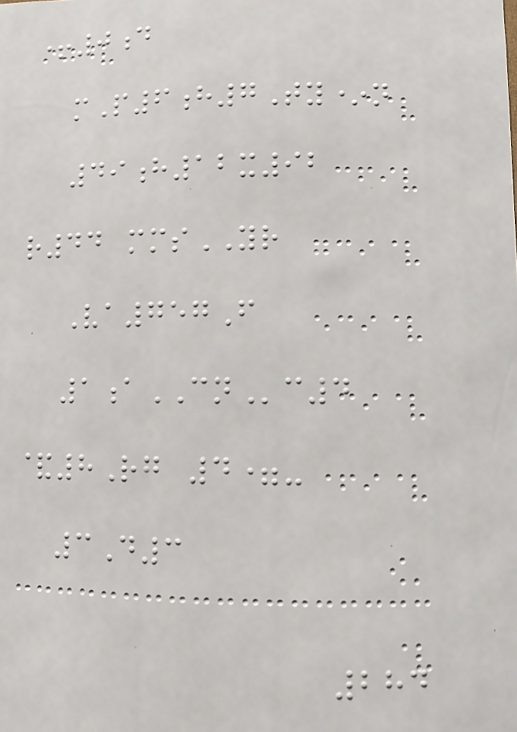+0d
mP6h7Ty*n
49h12x92
r44 mmsYR
Va757F
1aCNc4
&8Rg 4=-
3D3
284
